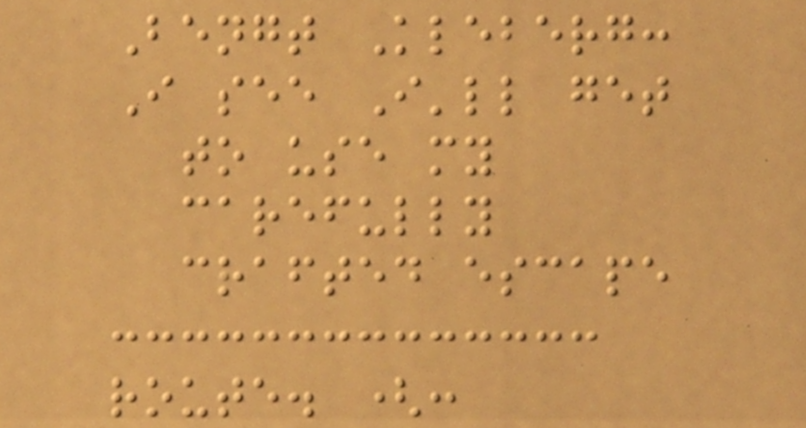Bengt Kleberg:
I see I'll get
to use my
carefully
crafted escape
route. (:
